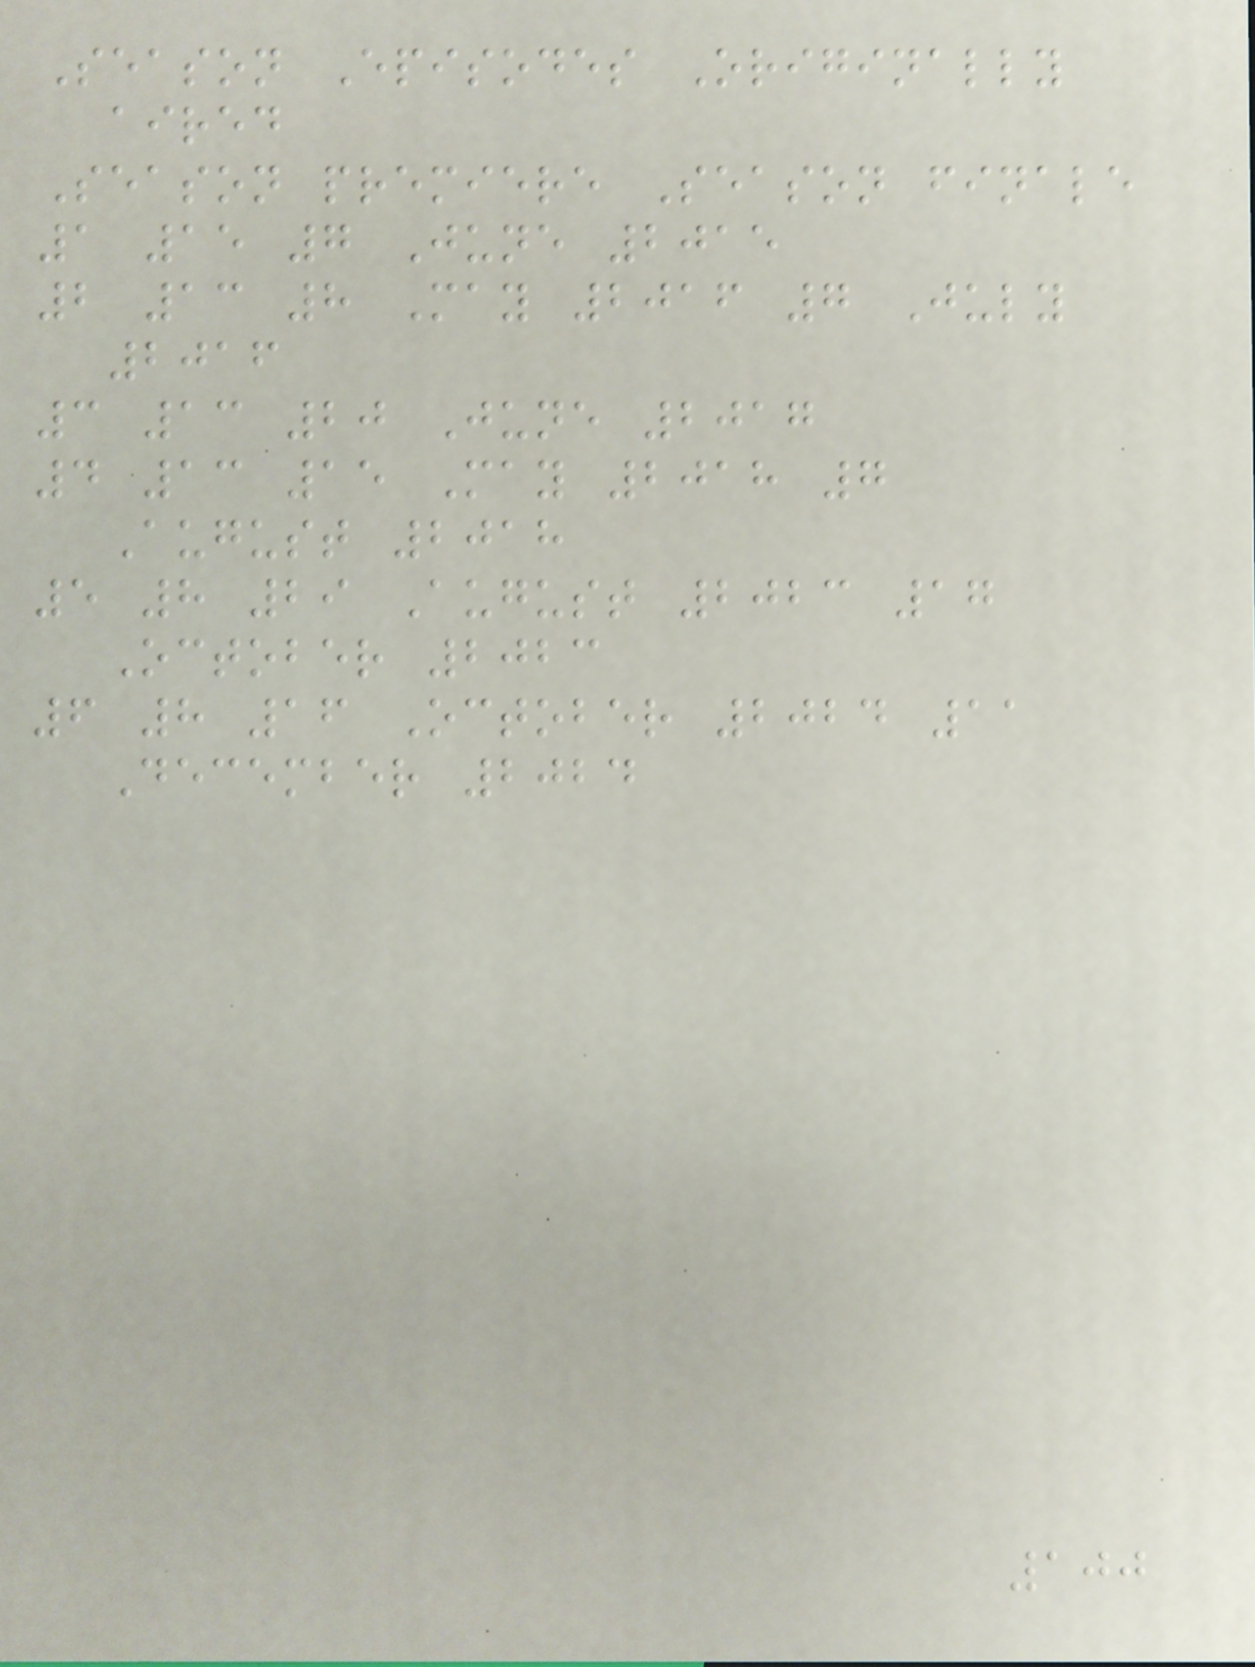Season Episodes Originally
aired
Season premiere Season finale
1 15 7 June 2015
2 13 8 May 2016 7 July
2016
3 13 20 June 2017
4 13 15 May 2018 7
August 2018
5 8 29 August 2023 17
October 2023
6 8 16 October 2024 11
December 2024
100
